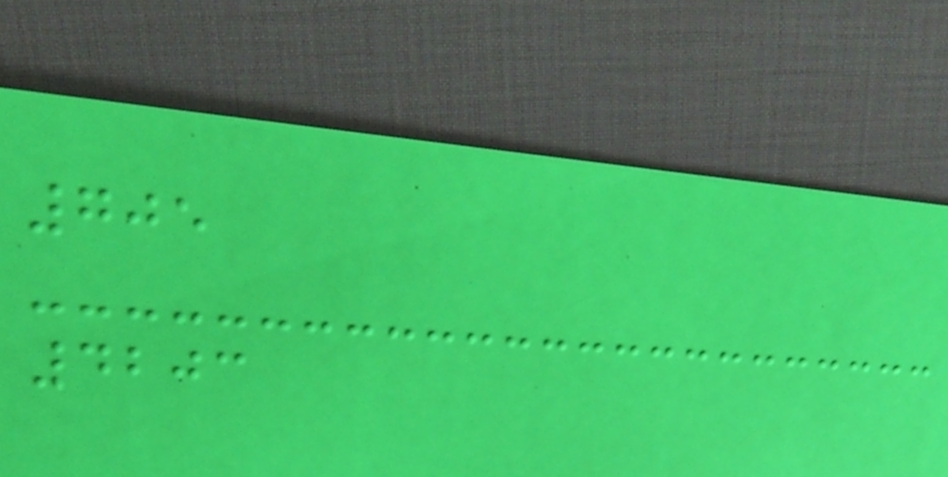705
4203
